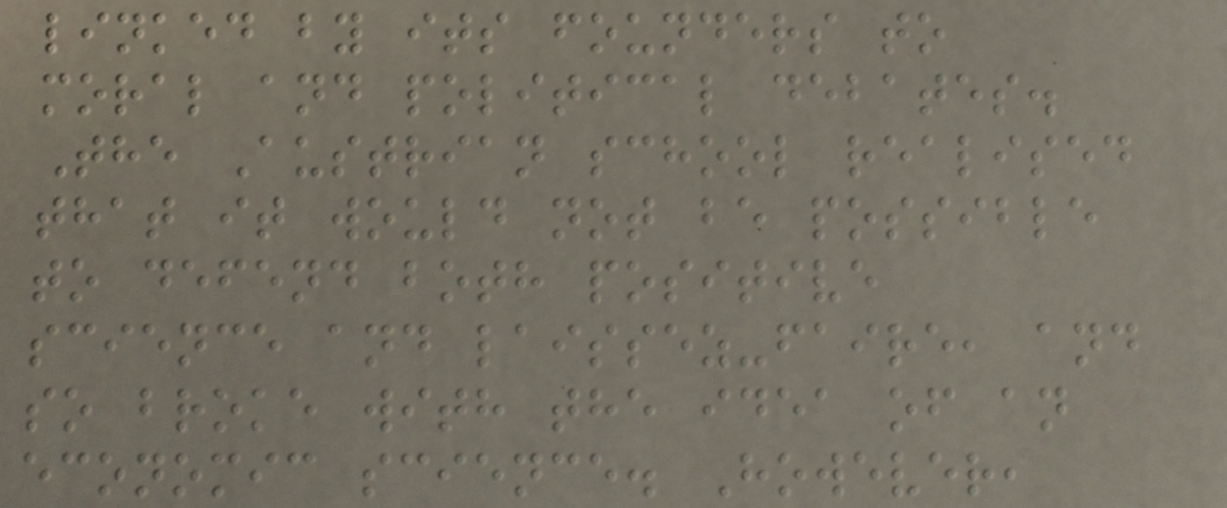linked by its founders to
moral and political debates.
The Austrian school realised
that it would not be possible
to defend both positive
science and laissez-faire, and
so broke with the idea of an
economic science. However,
